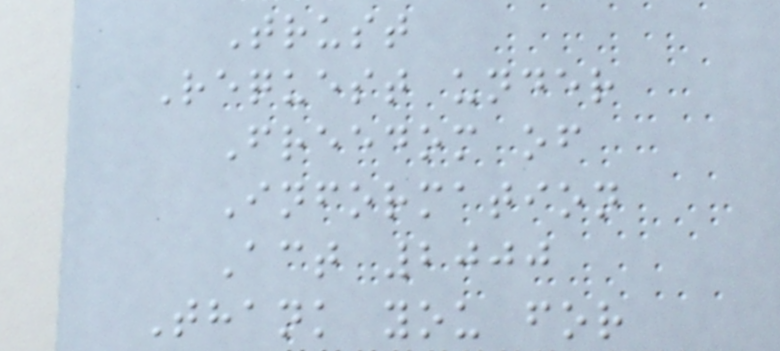Trust
Request under
Freedom of
Information
Act 2000
Thank you for
